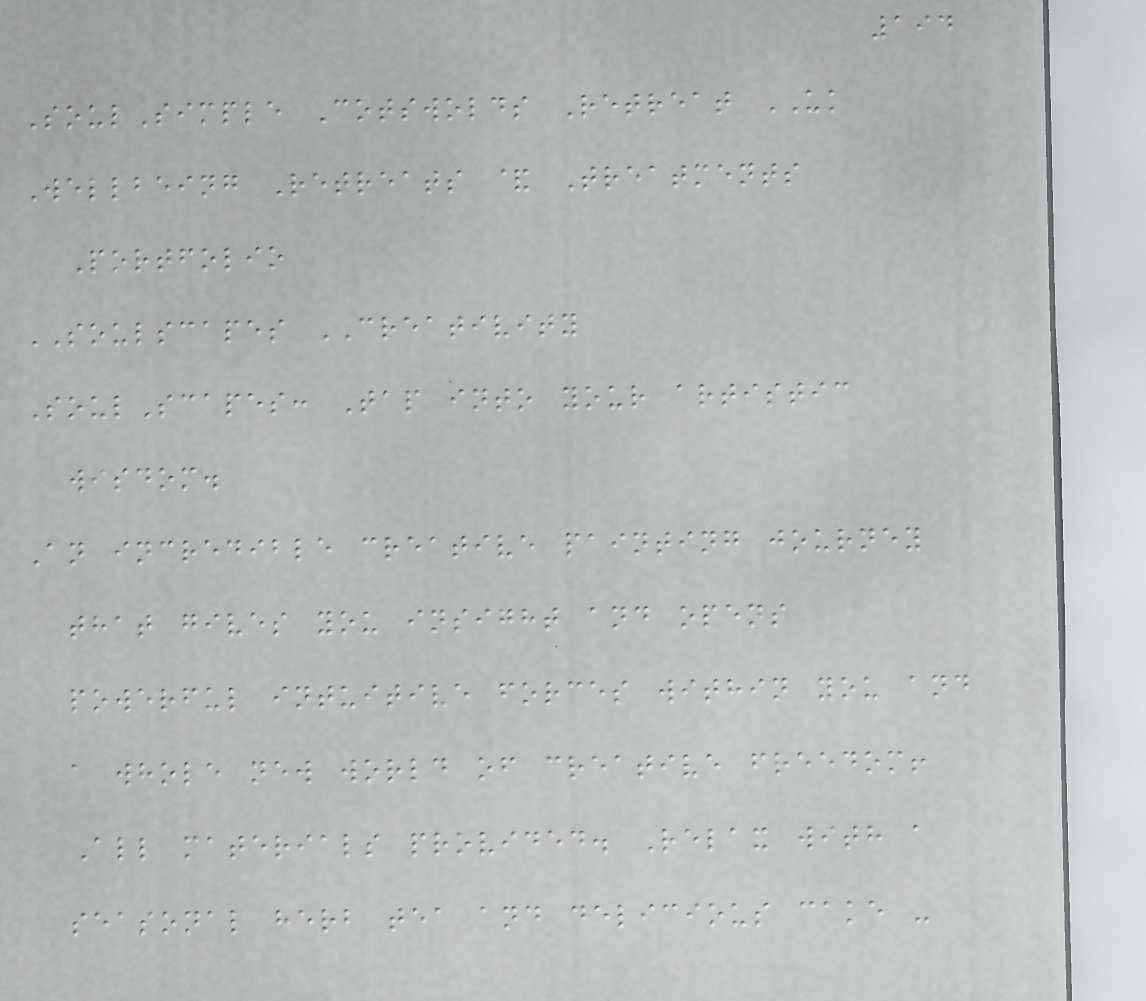194
SoulSimple Cotswolds Retreat UK
Wellbeing Retreats & Treatments
Portfolio
SOULSCAPES CREATIVITY
SoulScapes: Tap into your artistic
wisdom.
An incredible creative painting journey
that gives you insight and opens
powerful intuitive forces within you and
a whole new world of creative freedom!
All materials provided. Relax with a
seasonal herb tea and delicious cake -
